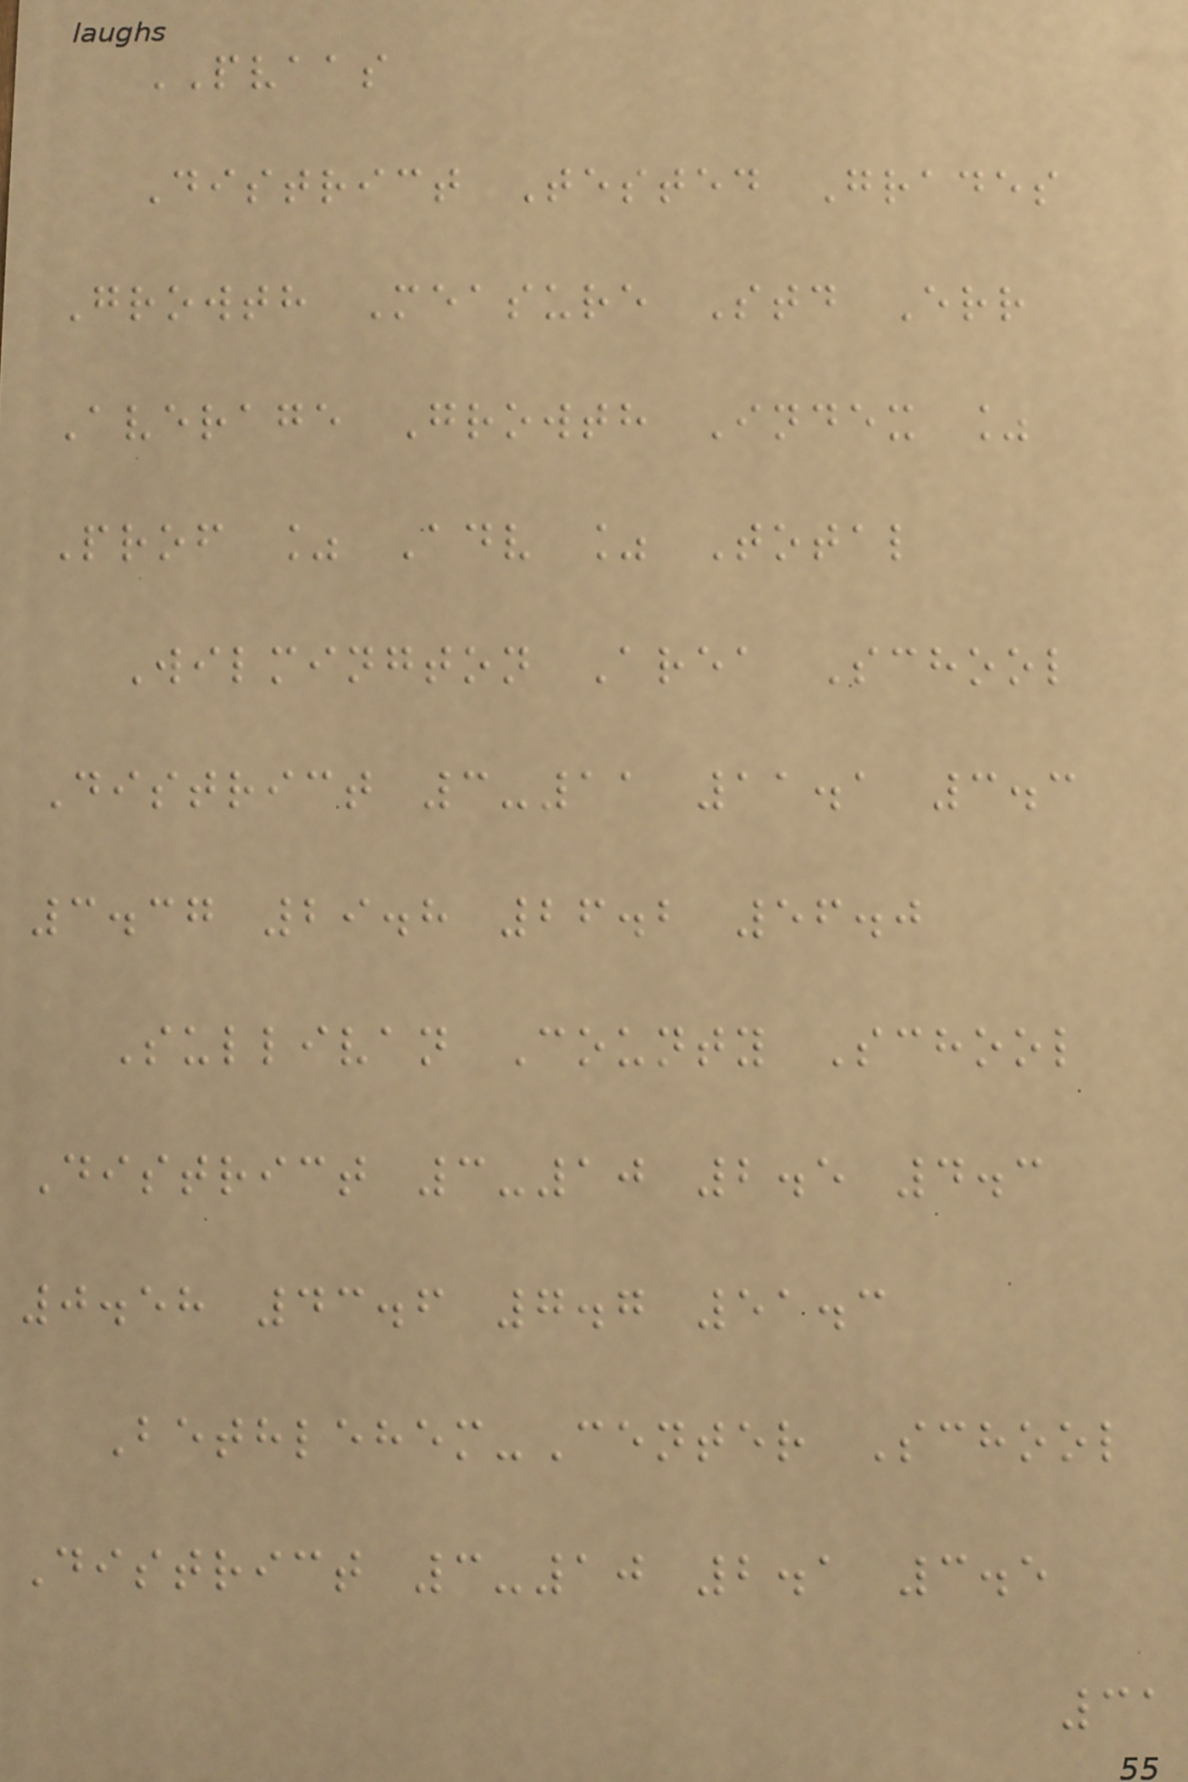PVAAS
District Tested Grades
Growth Measure Std Err
Average Growth Index %
Prof % Adv % Total
Wilmington Area School
District 3-11 11.1 3.3
3.37 29.8 26.2 56.0
Sullivan County School
District 3-10 2.5 4.3
0.58 43.6 7.7 51.3
Bethlehem-Center School
District 3-10 2.1 3.5
31
